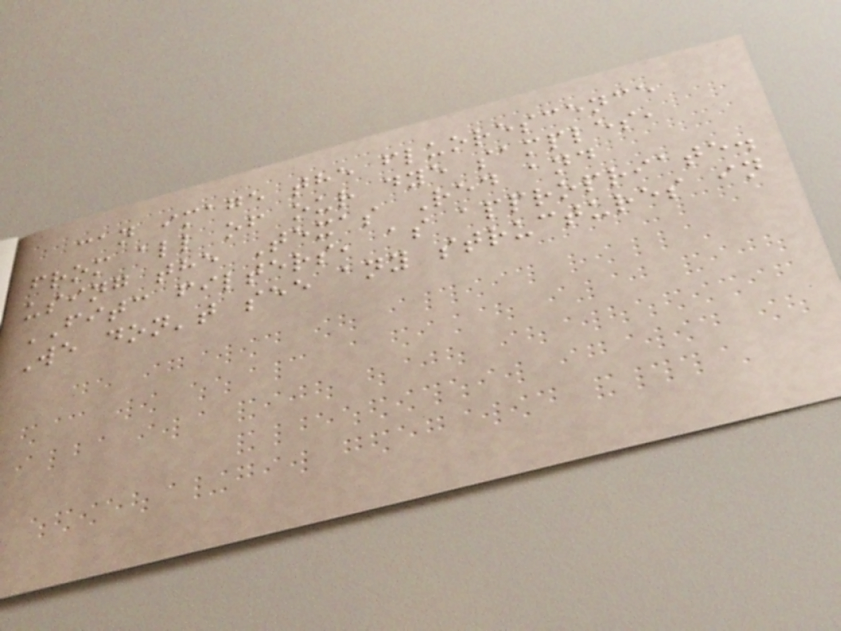can image the fluorescence
from all of our dye samples,
using the Texas Red and
FITC filters, as appropriate.
We don't see any structures in
